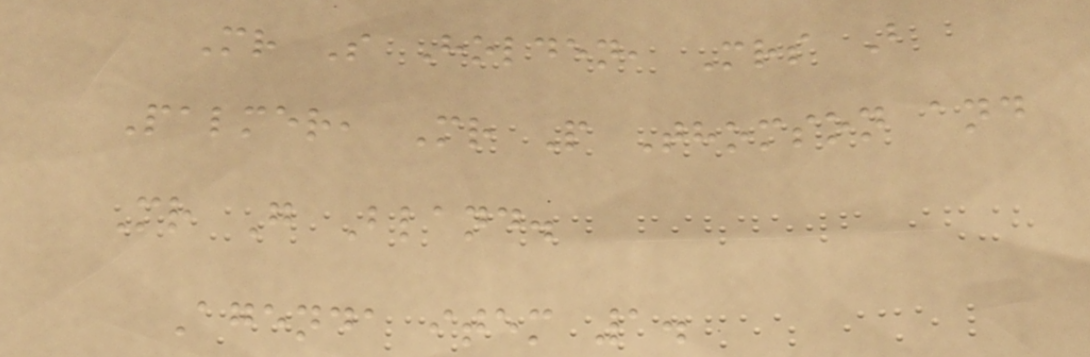Mr S Holden, Mrs B
Palmer, Mr P Thomson and
Mr G Bland.
Agenda item 1.
